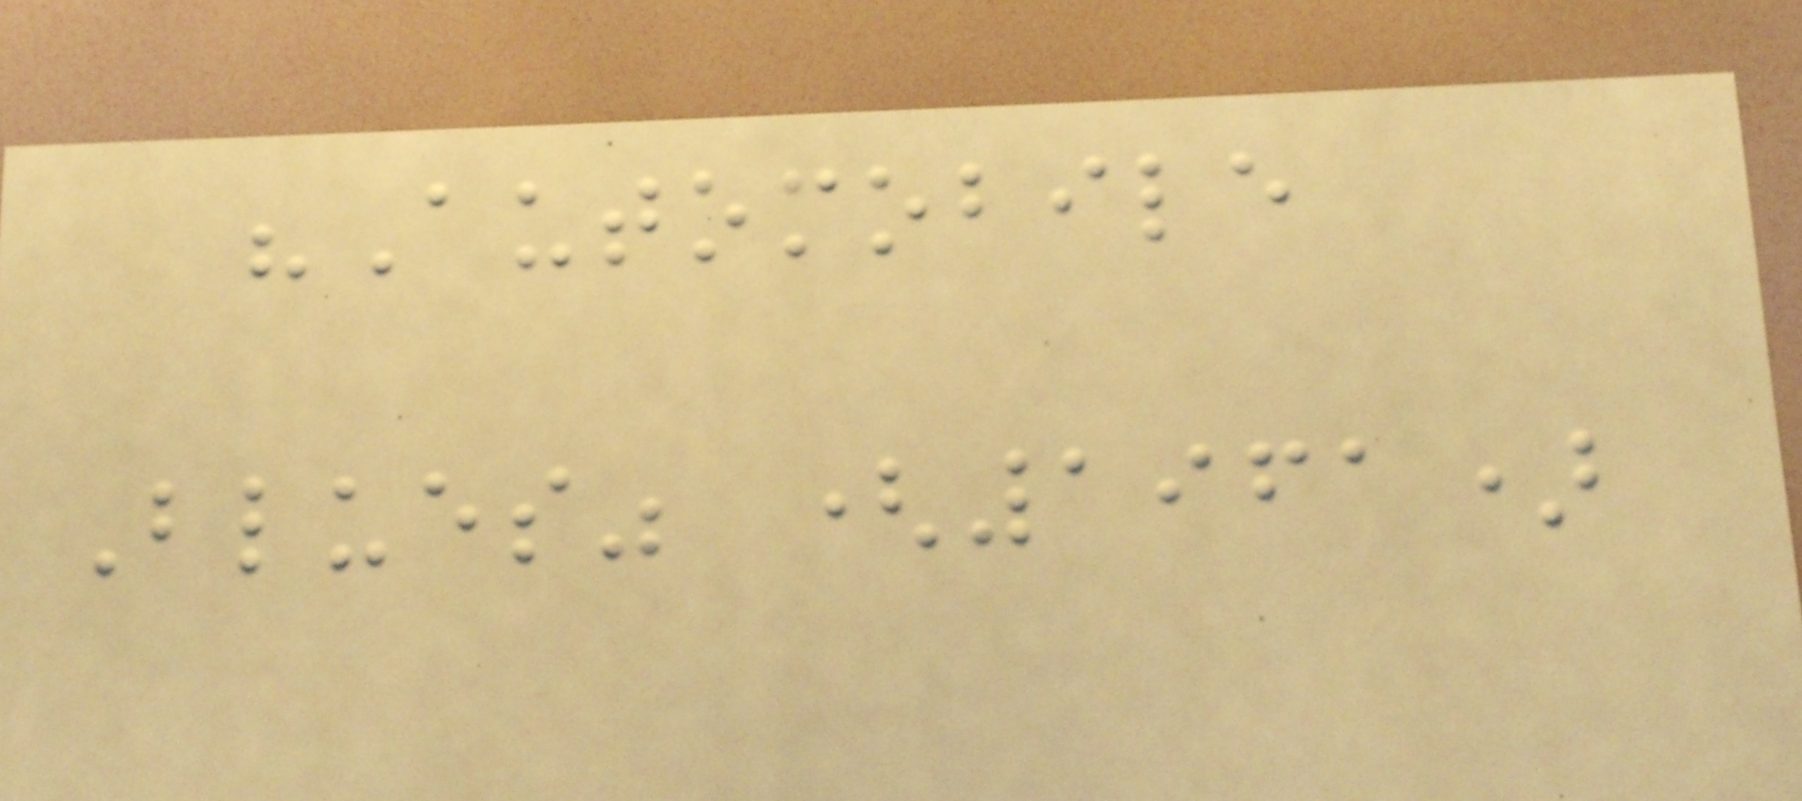"Automobile
Blues" (1961)
